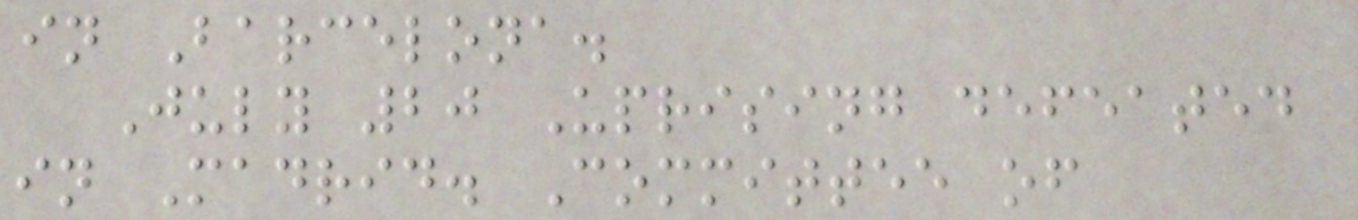in Barcelona.
July 20 Uprising defeated
in Madrid. Committee of
